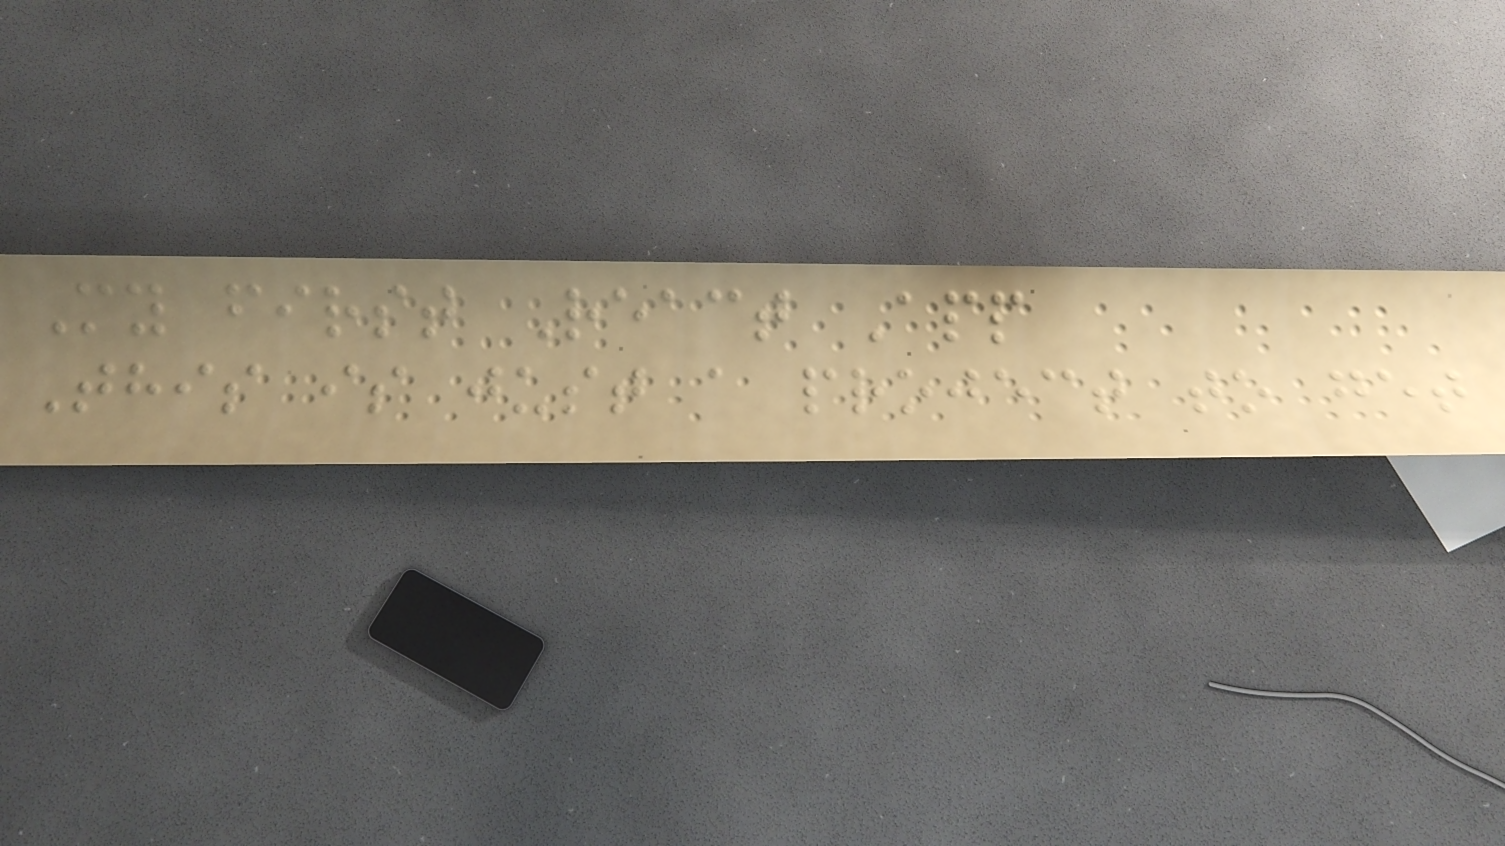My first React App
This is just a project to get
